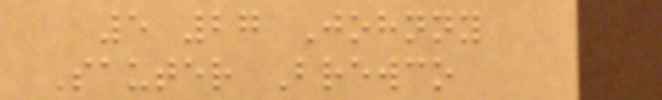5 27 Johnny
Sauter Brewco
